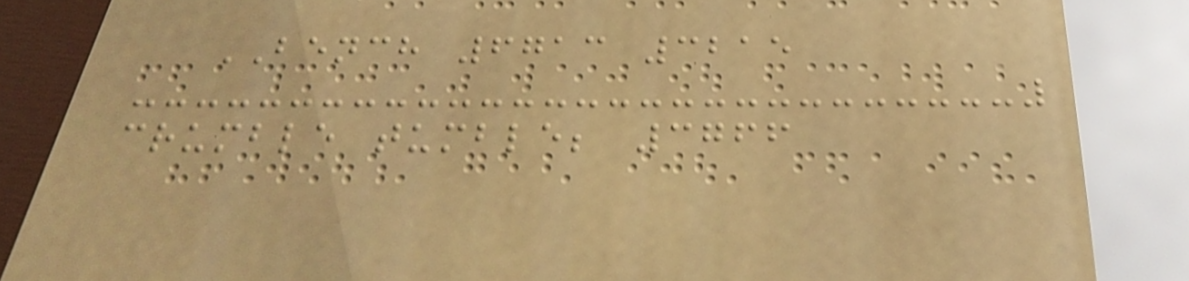BENCH 6713 3215
crumble tumble; 3766
